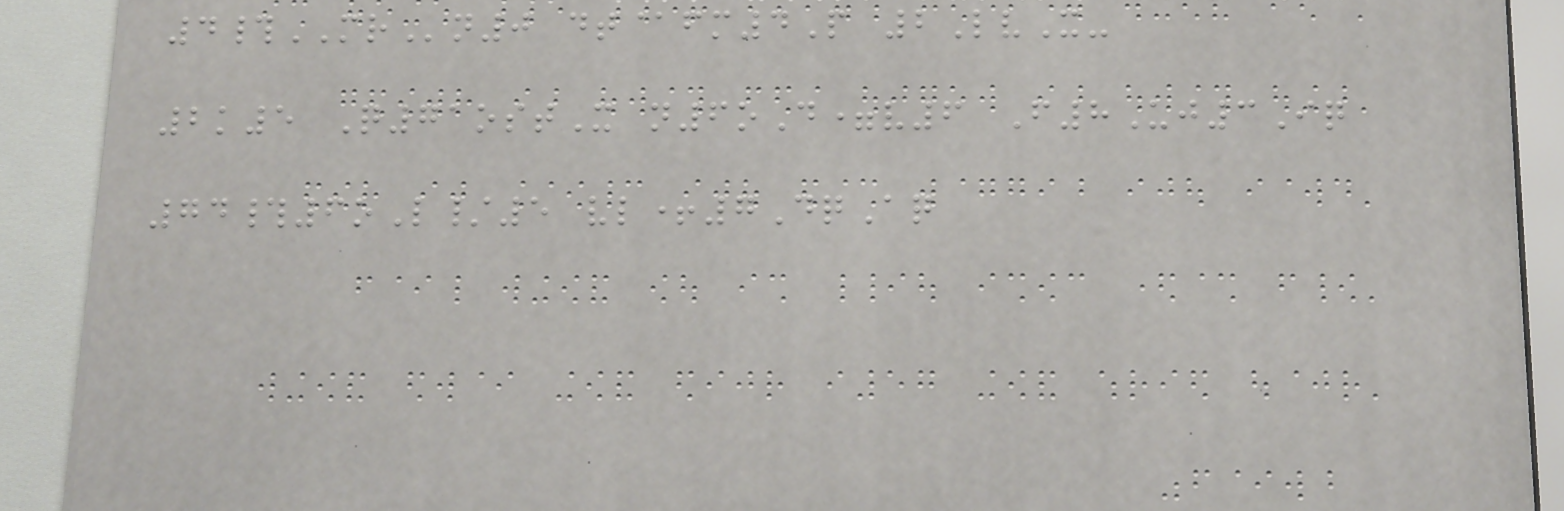4#MRn0 dt@fm4P 2LvX-
2k5 Q71ostX n6oD=v6 F8Uj3Iq
74#6oL/5 vl+7DqAq
